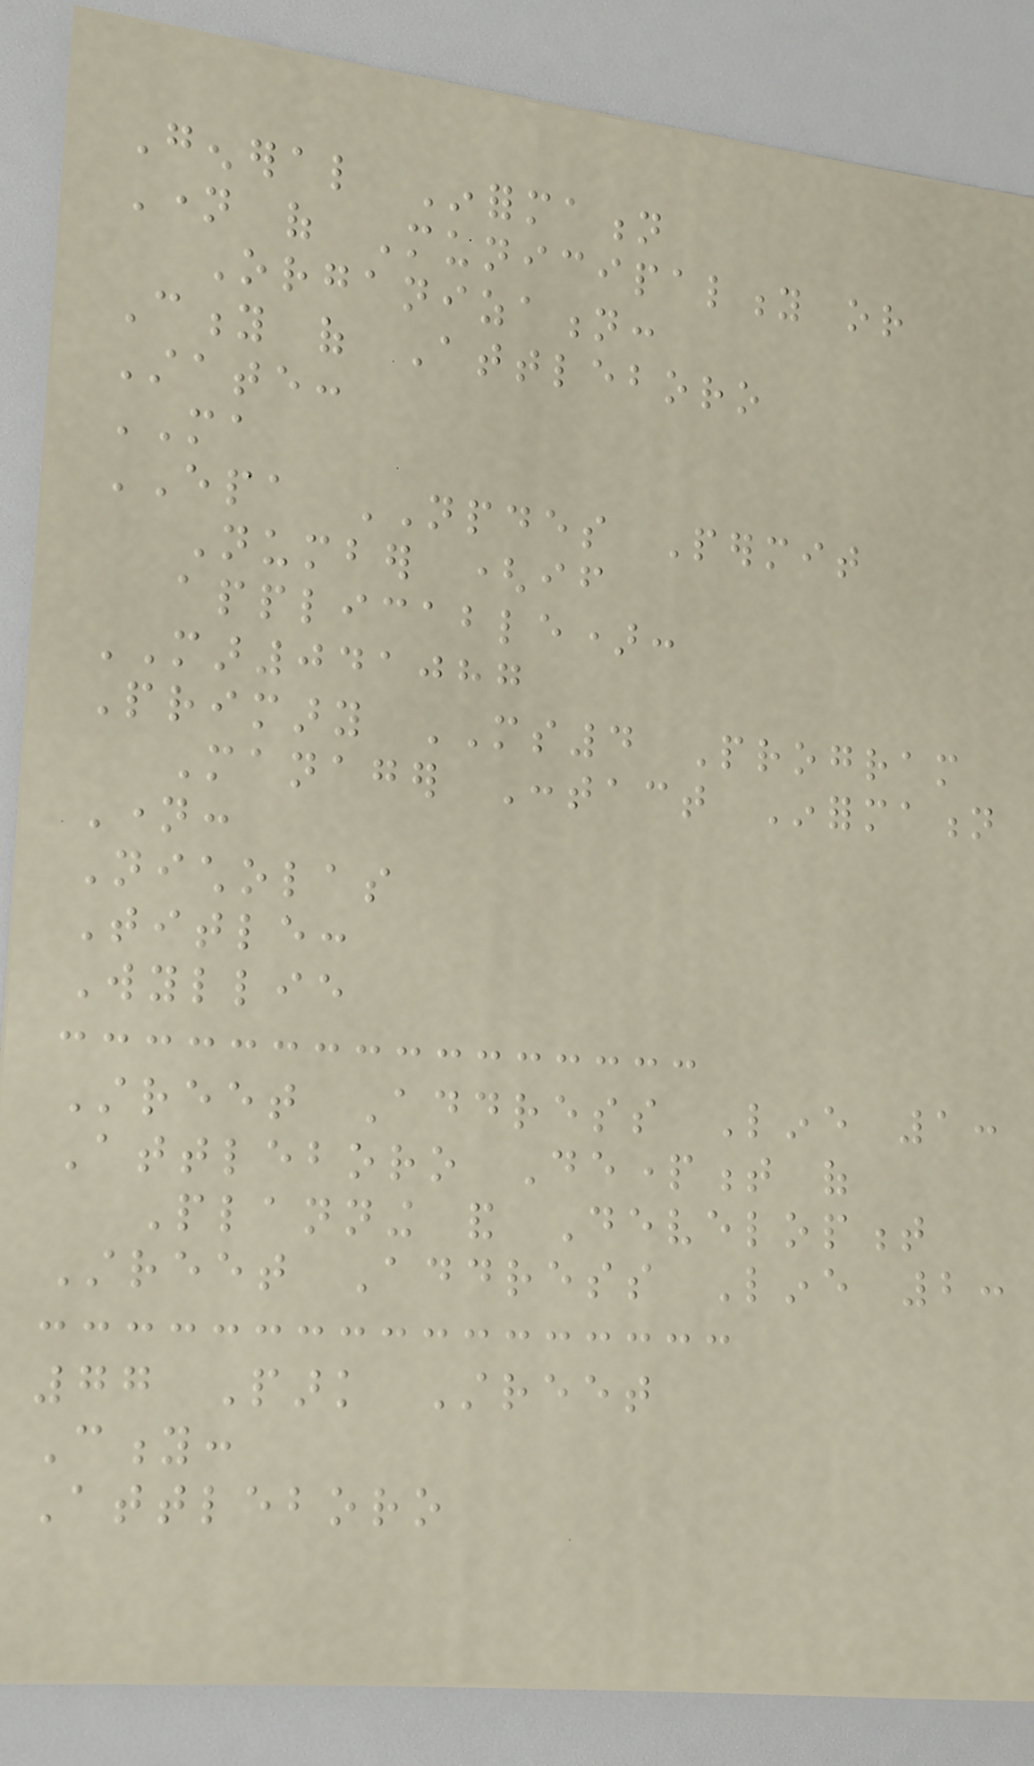General Information
Name of Municipality or
Organization:
City of Attleboro
State:
MA
EPA NPDES Permit
Number (if
applicable):
MAR041087
Primary MS4 Program
Manager Contact Information
Name:
Nicholas
Title:
Wyllie
Street Address Line 1:
Attleboro Department of
Planning and Development
Street Address Line 2:
77 Park Street
City:
Attleboro
